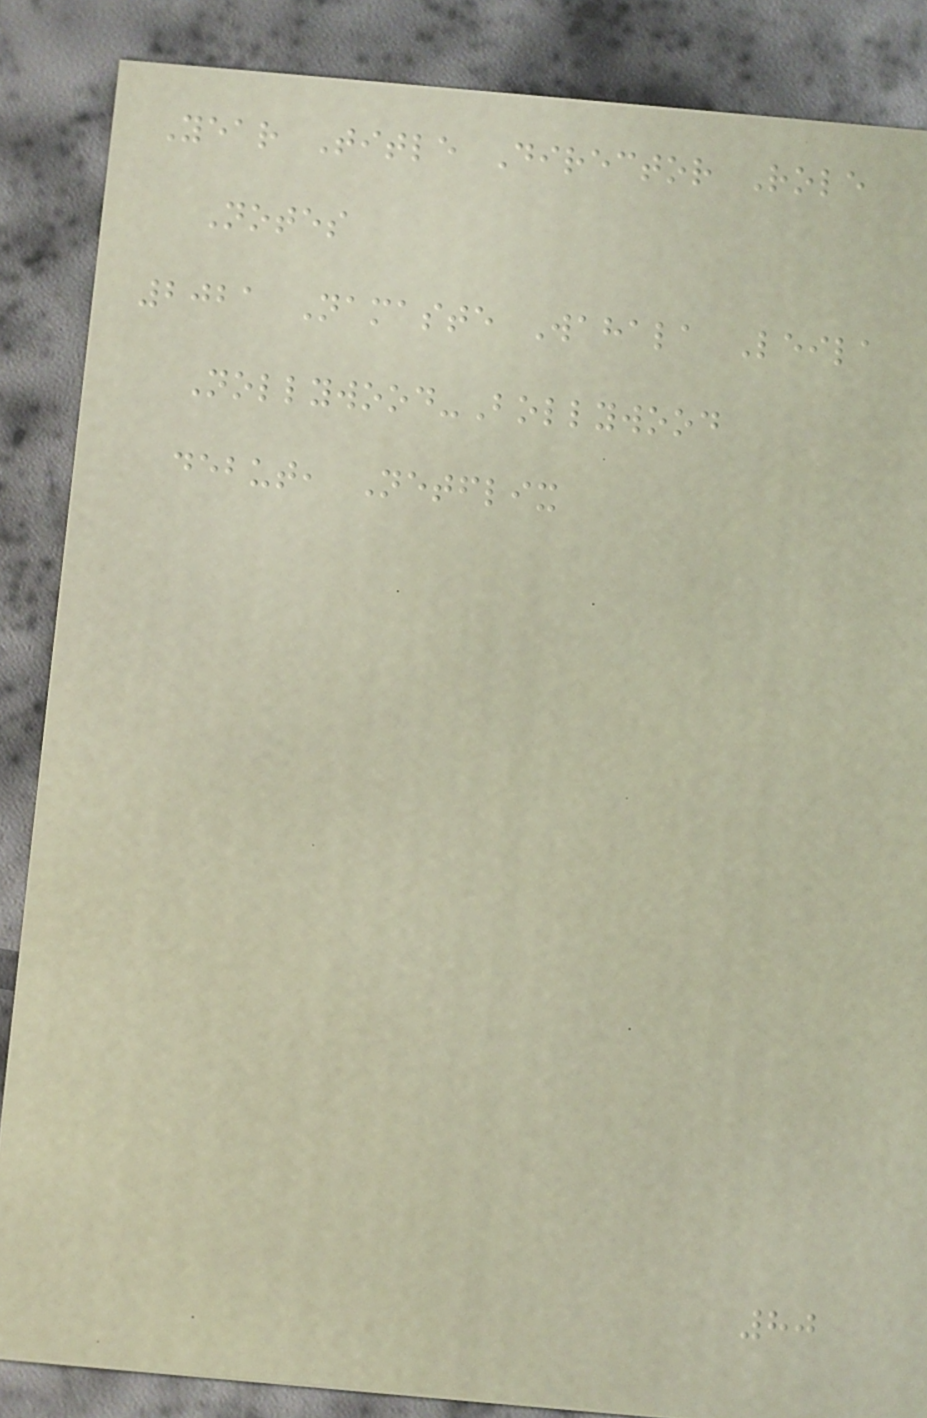Year Title Director Role
Notes
2021 Namaste Wahala Leila
Nollywood-Bollywood
debut, Netflix
80
